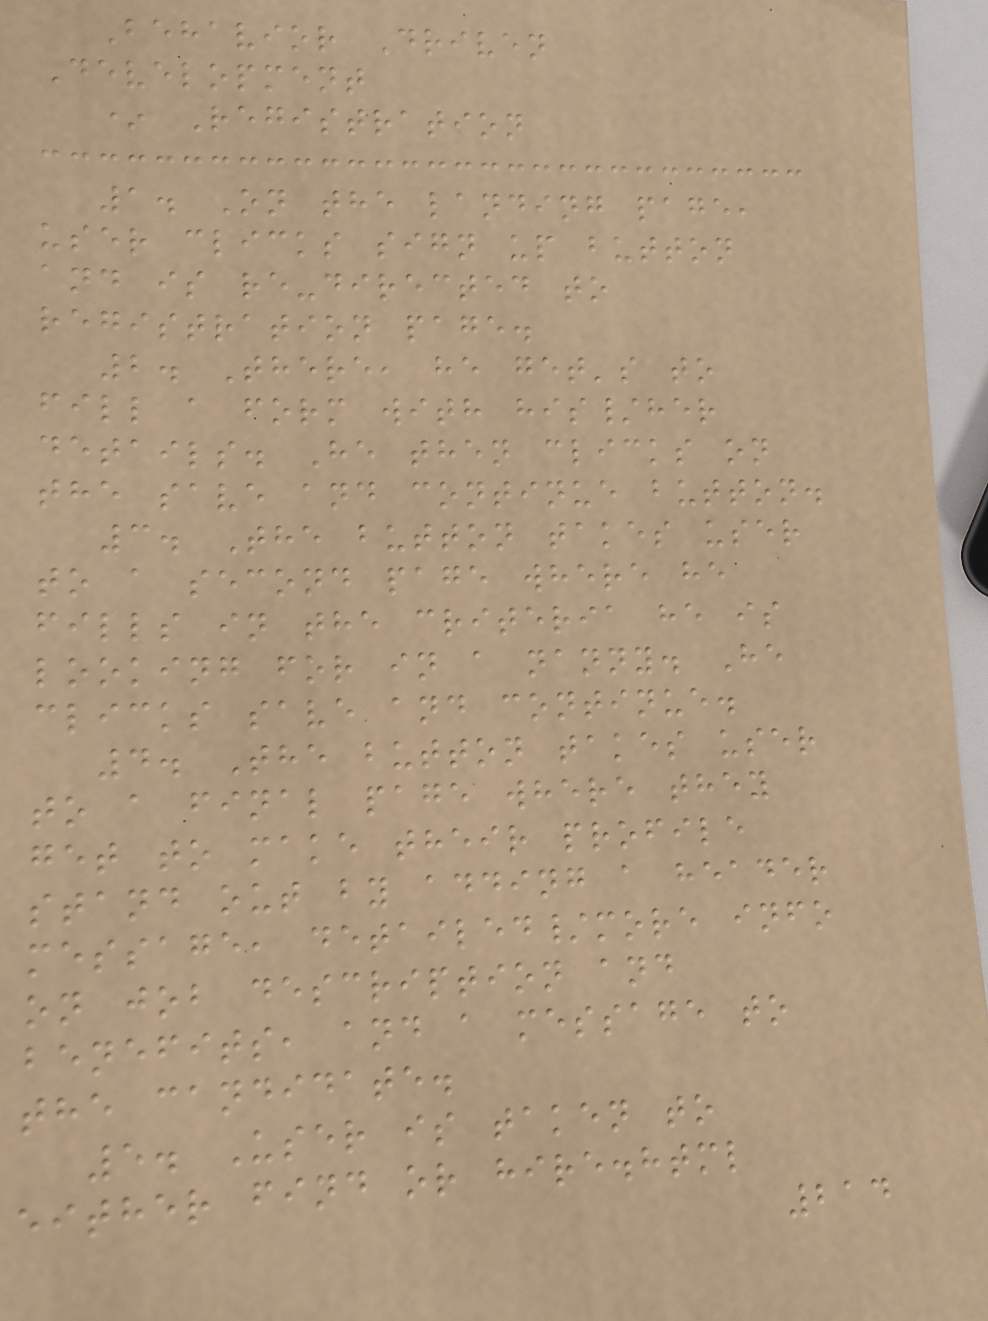Behavior Driven
Development
* Registration
1. On the landing page,
user clicks sign up button
and is re-directed to
registration page.
2. There, he get's to
fill a form with his/her
details. He then clicks on
the save and continue button.
3. The button takes user
to a second page where he
fills in the criteria he is
looking for in a nanny. He
clicks save and continue.
4. The button takes user
to a final page where they
get to make their profile
stand out by adding a header
message, detailed/more info
on job description and
benefits, and a message to
the candidate.
5. User is taken to
either find or hire.html
214
